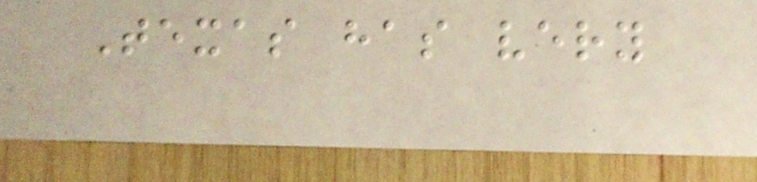Texas has very
